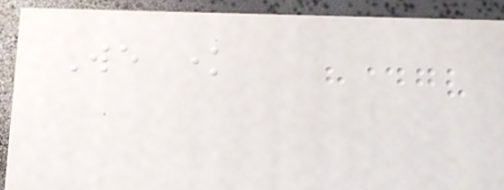We know
